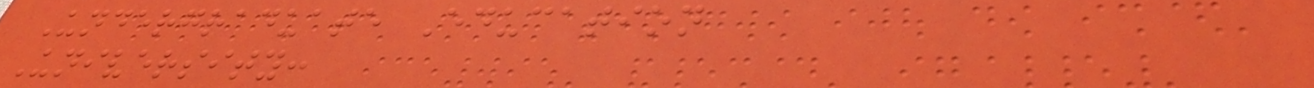Undergraduate Education
University:
